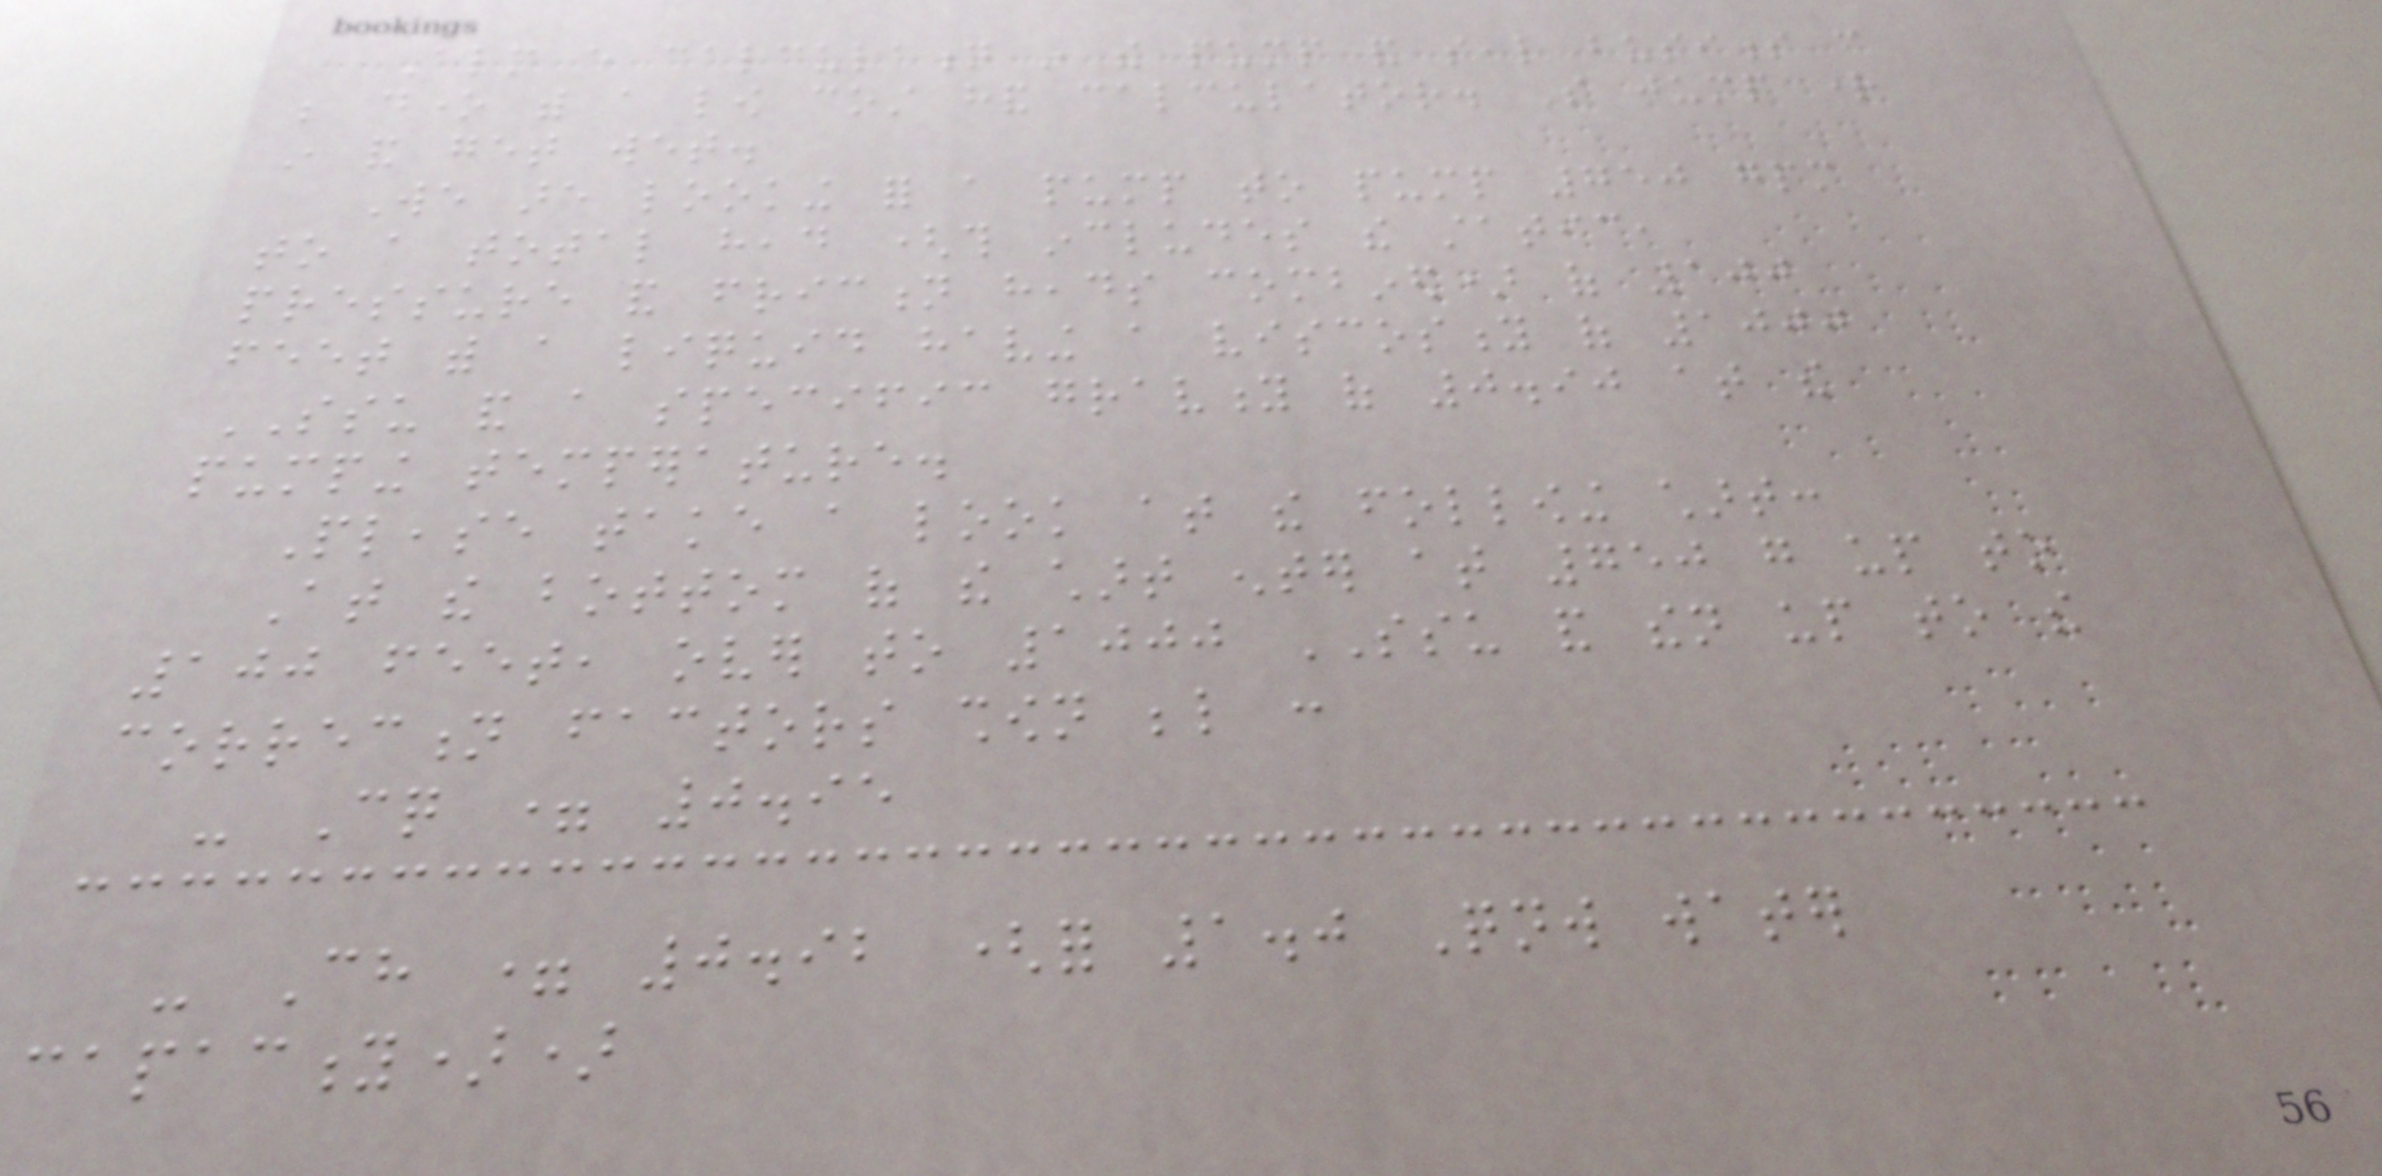Almost every calculation in the pump and seal business can
be done with a low cost hand calculator. So jump right
in and get wet.
We are looking for a pump to pump 750 gpm
to a total head (this includes the static,
pressure and friction heads combined) of 100
feet with a liquid having a viscosity of 1000
SSU and a specific gravity of 0.90 at the
pumping temperature.
Please take a look at the following chart:
At the bottom of the chart enter at 750 go up to
100 feet, over to 1000 SSU and then up to the
correction factors shown below :
- Cq = 0.95
- Ch = 0.92 (for 1.0 Qnw water
capacity))
